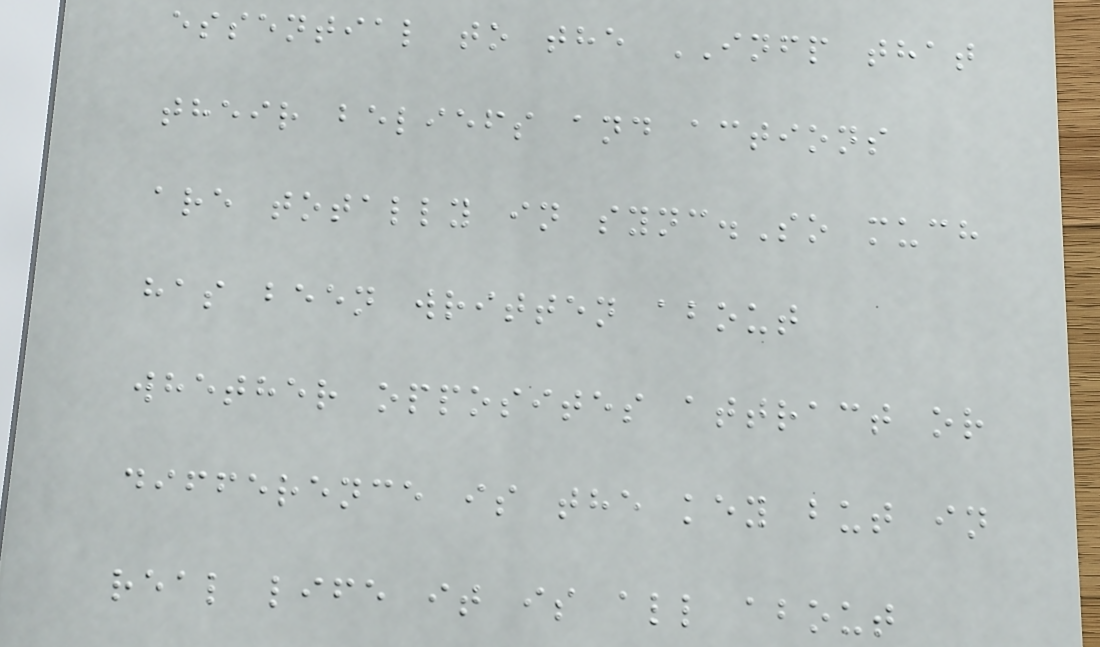essential to the INFP that
their beliefs and actions
are totally in sync.So much
has been written about
whether opposites attract or
difference is the key but in
real life it is all about
